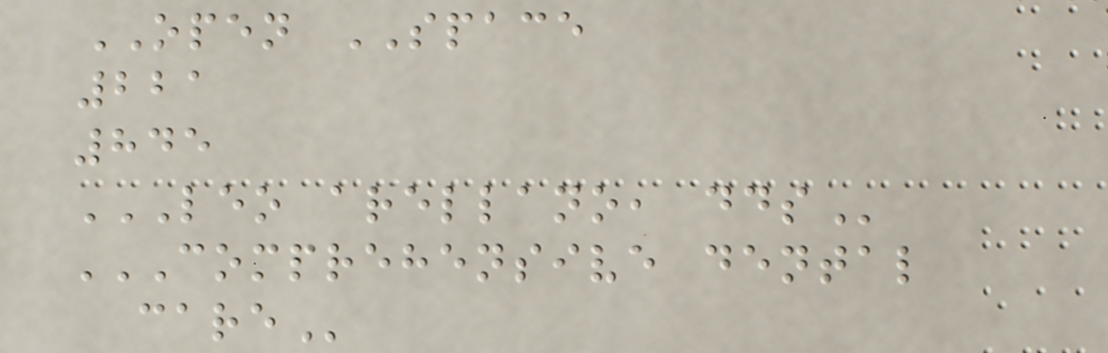OPEN SPACE
221
845
LEO ARELLANO, DDS
COMPREHENSIVE DENTAL
CARE
